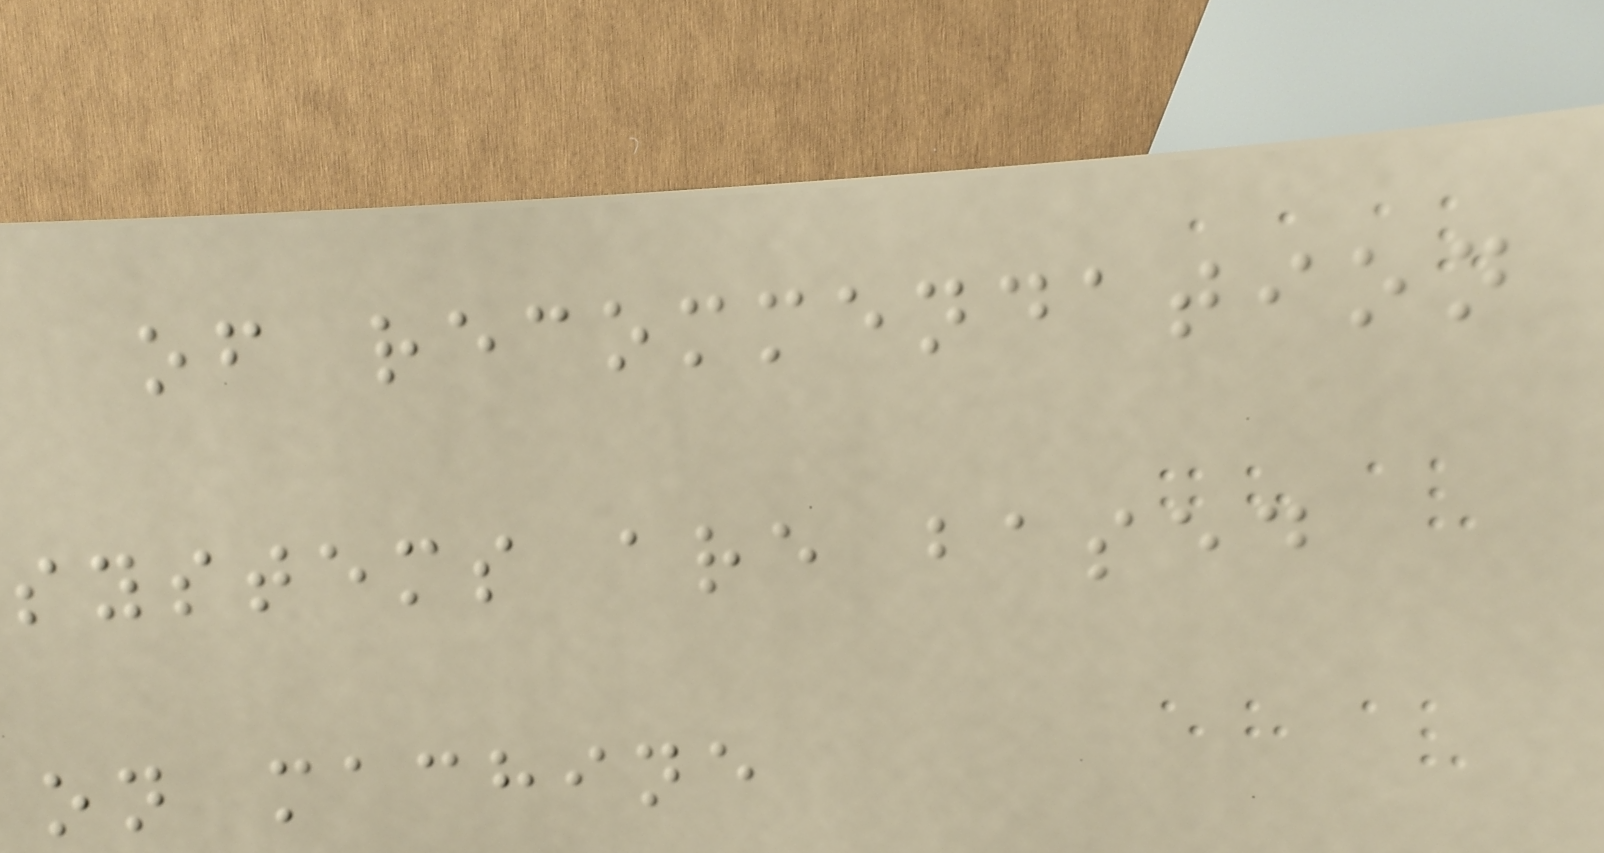of recommendation
systems are based
on machine
